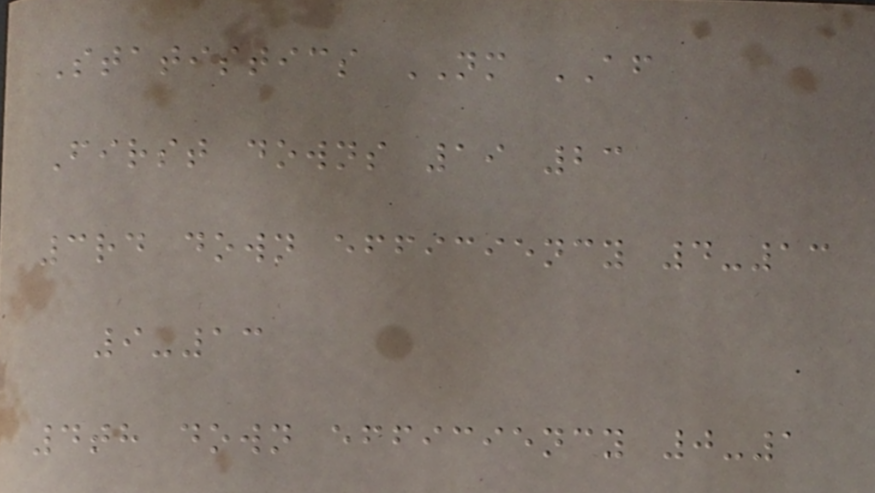Statistics NM AF
First downs 19 23
3rd down efficiency 4-13
9-13
4th down efficiency 0-1
